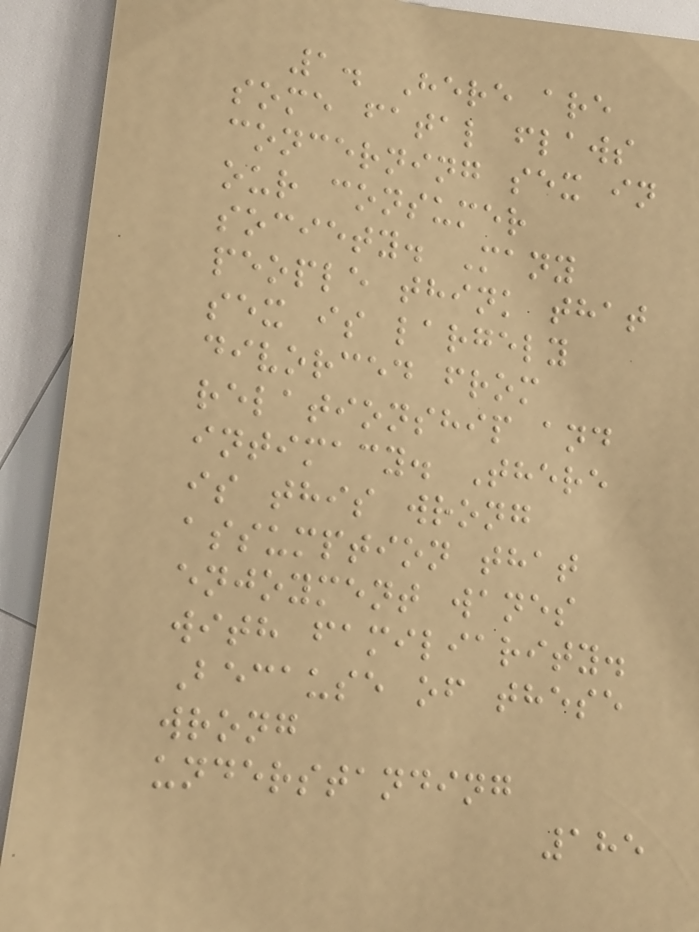1. Here are
some fatal flaws
concerning sex in
our consumer
society. Many
people think that
sex is largely
divorced from
relationship and
intimacy. There
is this wrong
assumption that
enjoyment wanes
with familiarity.
Because of these
wrong
understanding
185
